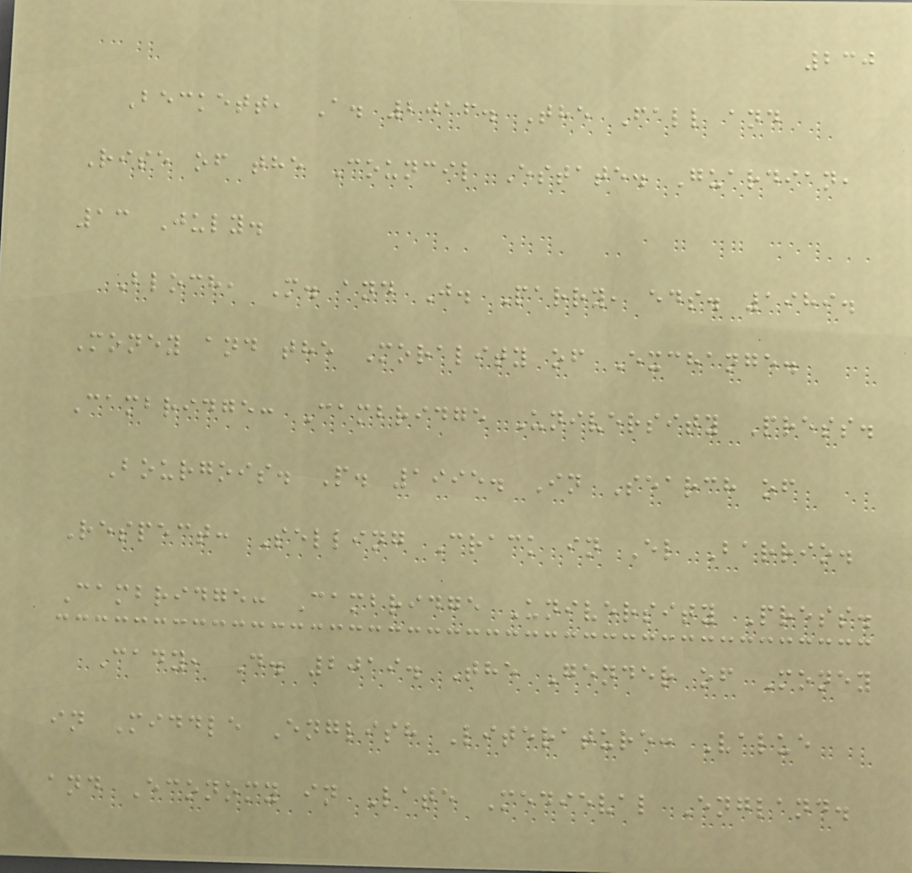230
Beckett, A. 2016. The Fall and
Rise of the Council Estate. Guardian,
13 July.
Bloch, M. and J. Parry, eds. 1989.
Money and the Morality of Exchange.
Cambridge: Cambridge University Press.
Bourgois. P. 1995. In Search of
Respect: Selling Crack in El Barrio.
Cambridge: Cambridge University Press.
Cady, D. 2019. The Gender of Money
in Middle English Literature: Value
and Economy in Late Medieval England.
